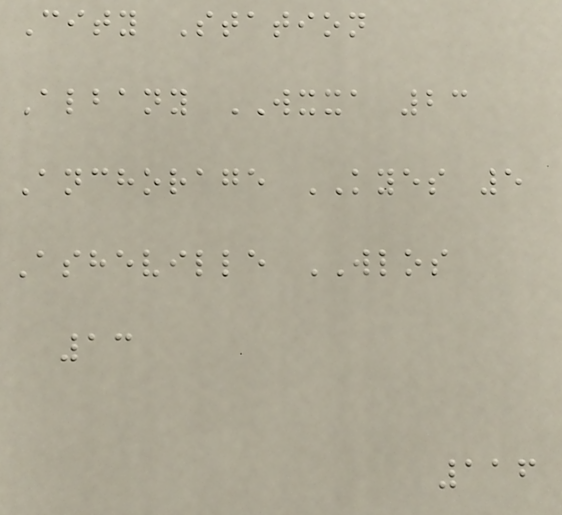City Station
Albany WXXA 23
Anchorage KYES 5
Asheville WLOS
13
116
